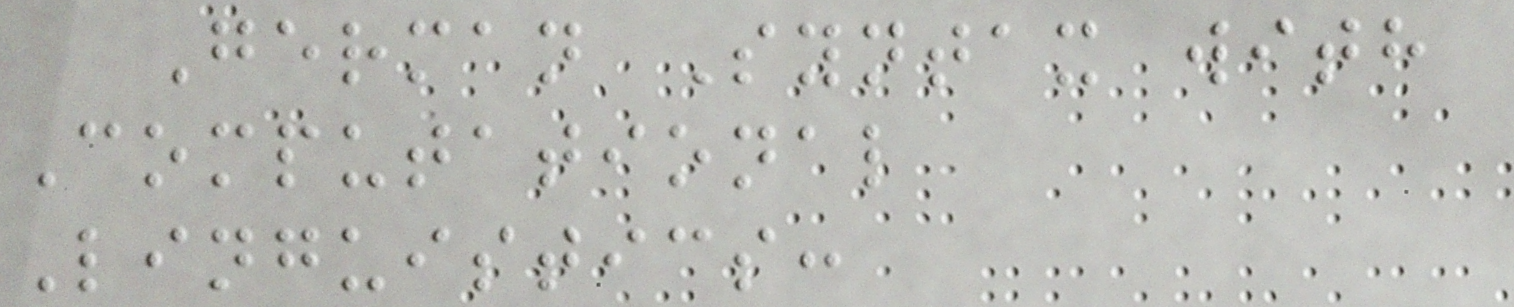German Syntax with
Computational
Linguistics:
